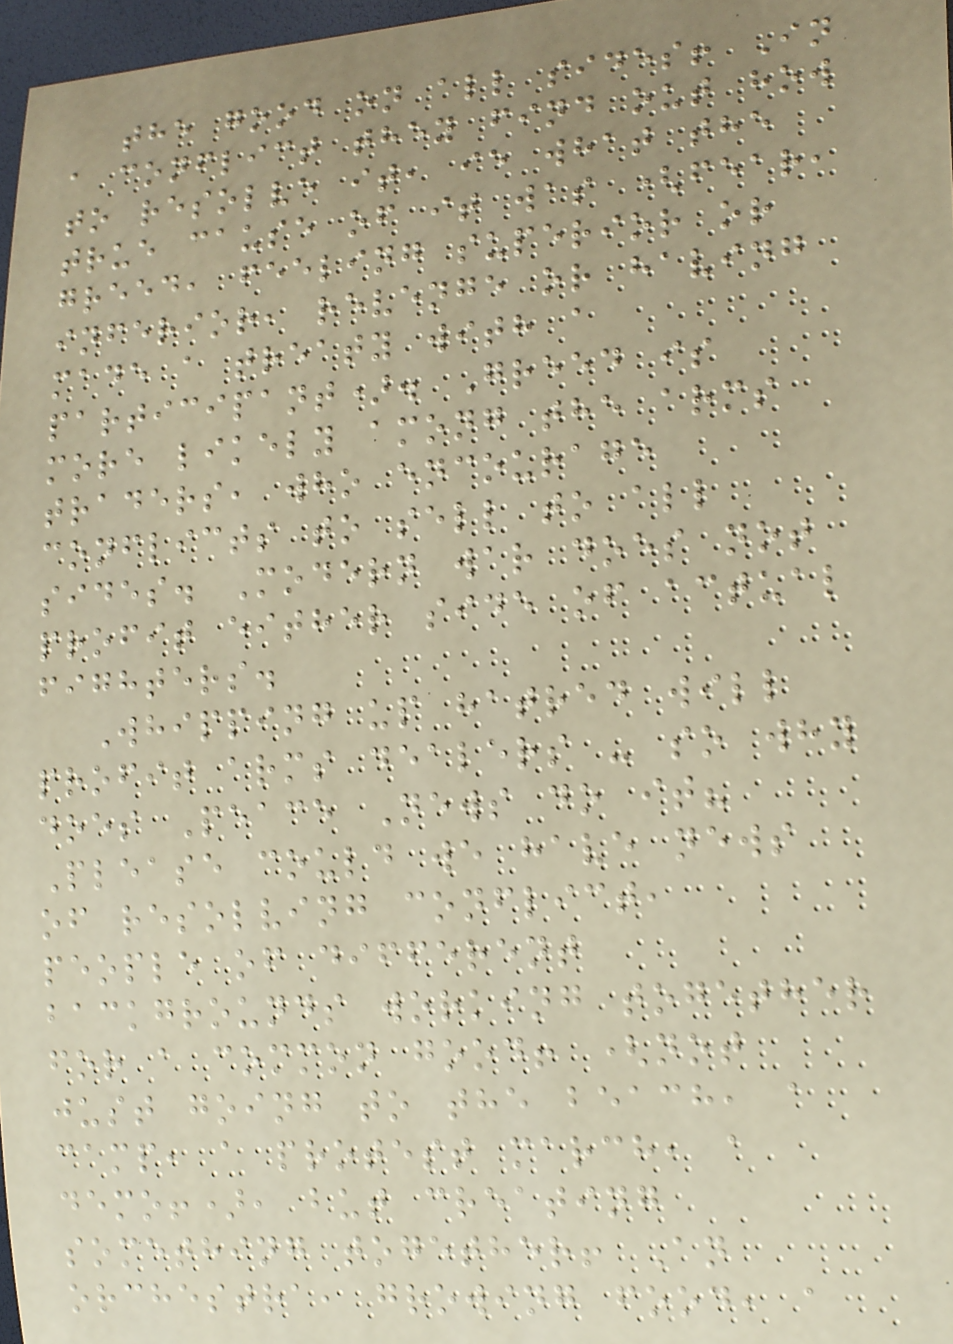the good on all sides! In
a conflict they find out how
to resolve it, ie what the
true cause of it was (fear,
greed, feeling superior or
inferior, revenge or having
made a treaty with a
participant). Greed is
more likely among the arms
traders, who encourage
conflicts to sell to all
sides. Modern war does not
profit either side of actual
fighters.
Whipping up hatred will
profit arms dealers - so why
does Peace News do it?
Please could we have news
of resolving conflict,
people of different
backgrounds working together
for a common good! (not
just going to the beach, a
camp, a protest march, a
demo!), but creating
something together! An
orchestra, growing food, a
